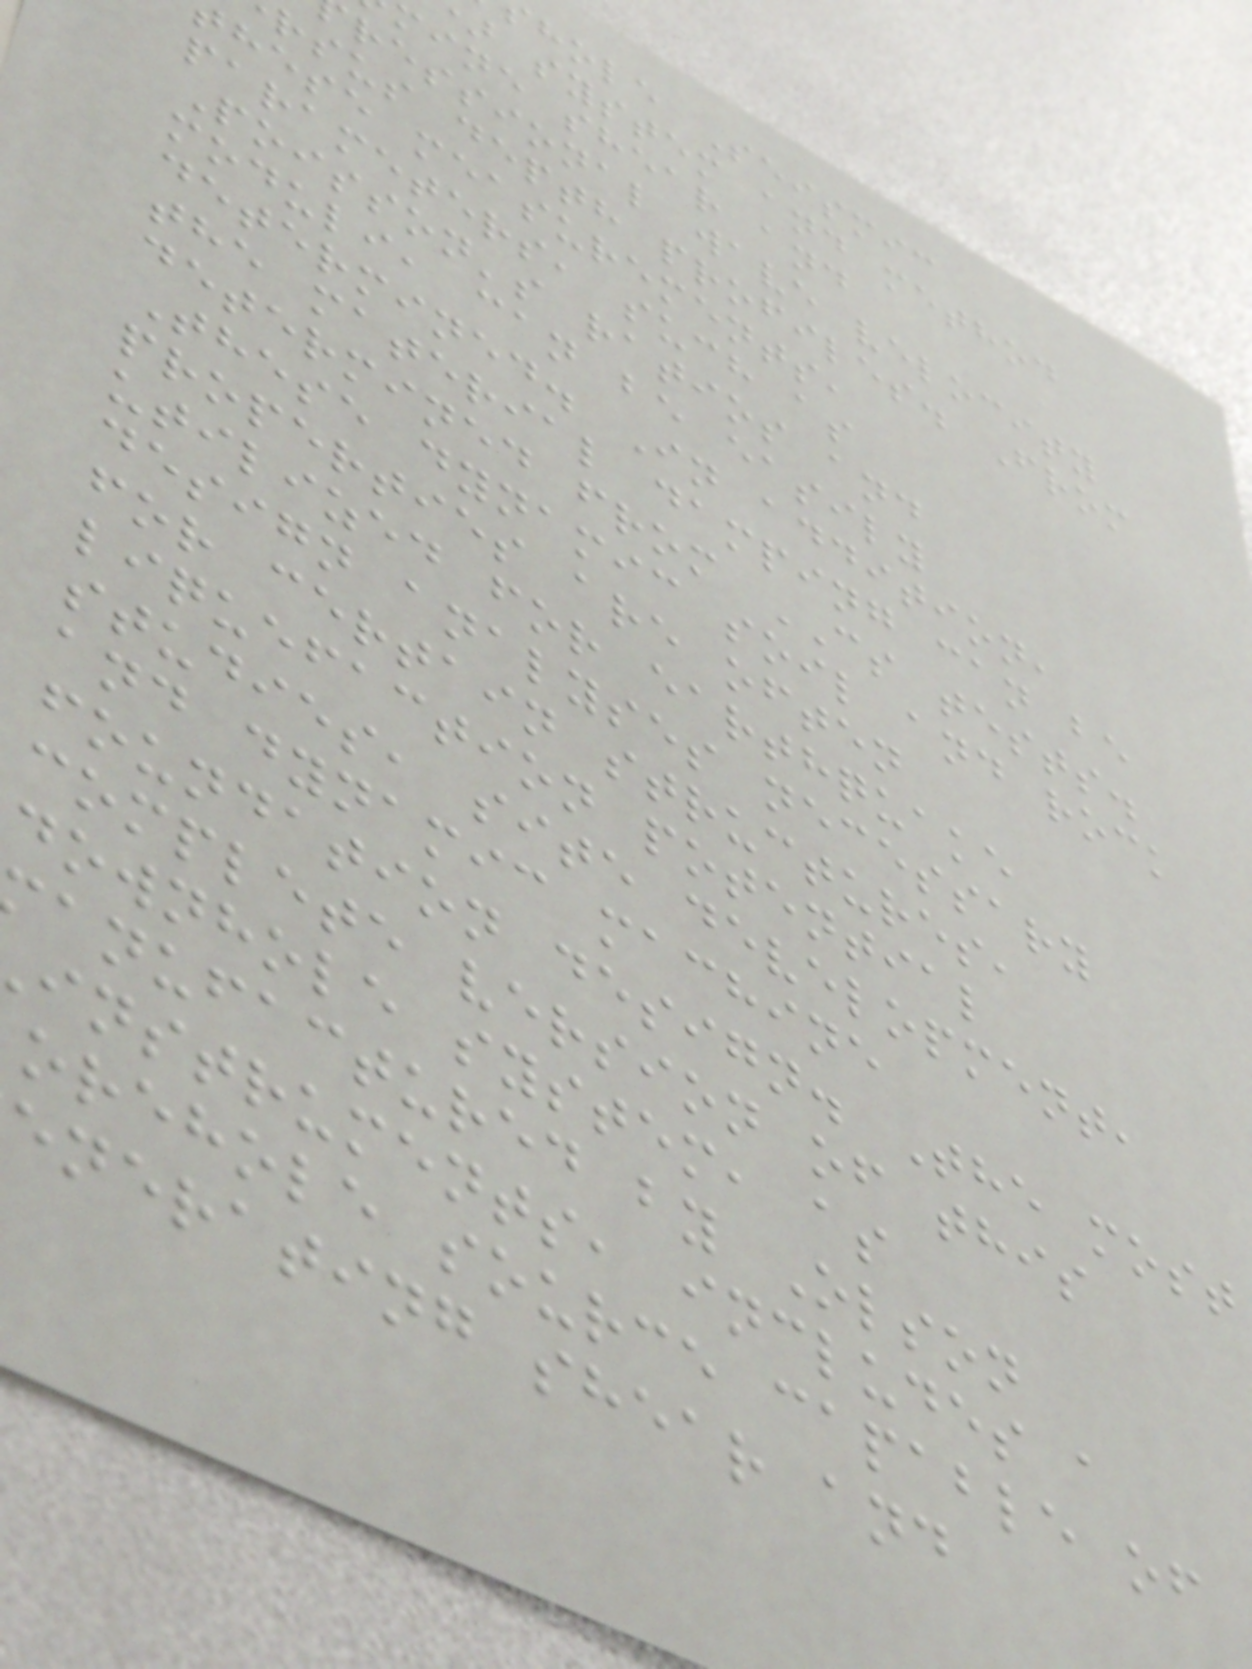hole Seismic
system and method
mine shear and
ressional wave velocity
rsus depth profiles. From
hese measurements,
parameters, such as
Poisson's ratios and
moduli, can be easily
determined. In addition,
the material damping can be
determined from CS tests.
These dynamic soil and rock
properties are often
utilized for earthquake
design analyses necessary
for certain structures,
liquefaction potential
studies, site development,
and dynamic machine
foundation design. The most
complete version of this
downhole system, as
anufactured by Olson
instruments, includes a
orehole source capable of
enerating shear and
